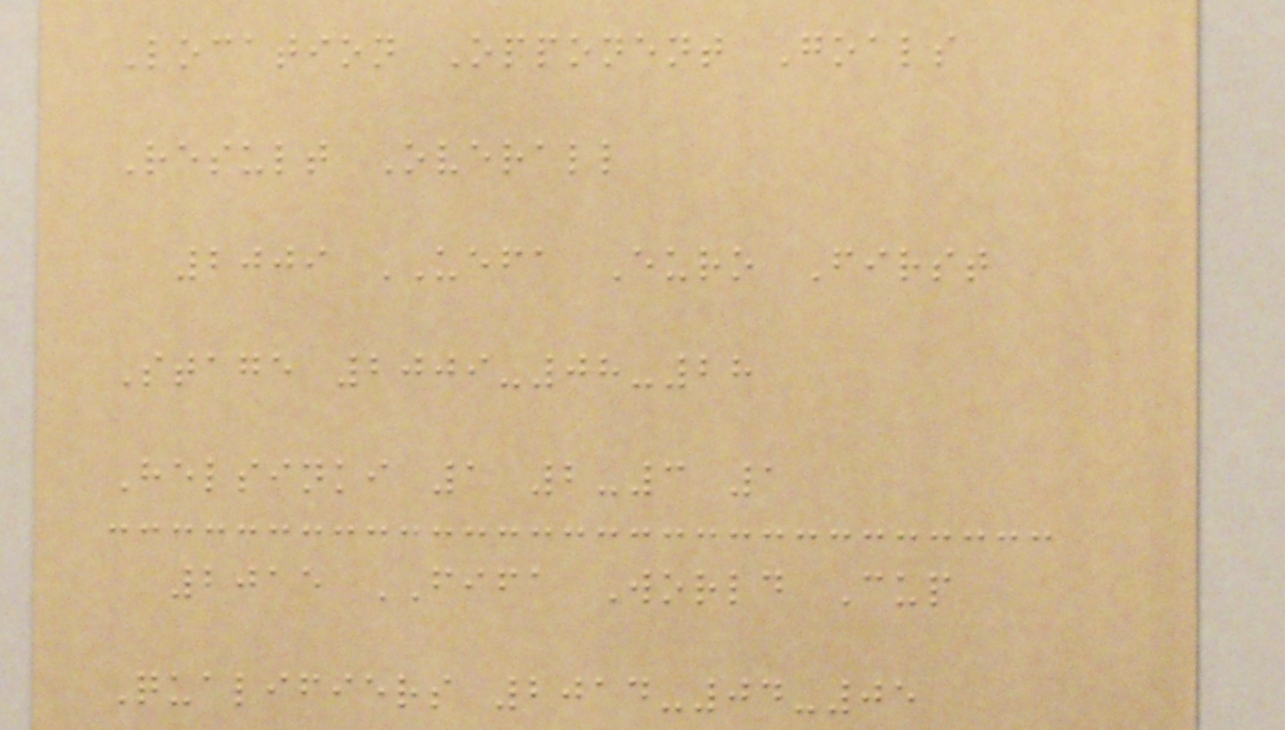Location Opponent Goals
Result Overall
2009 UEFA Euro First
Stage 2009-08-28
Helsinki 1 2-3 1
2015 FIFA World Cup
Qualifiers 2014-04-05
